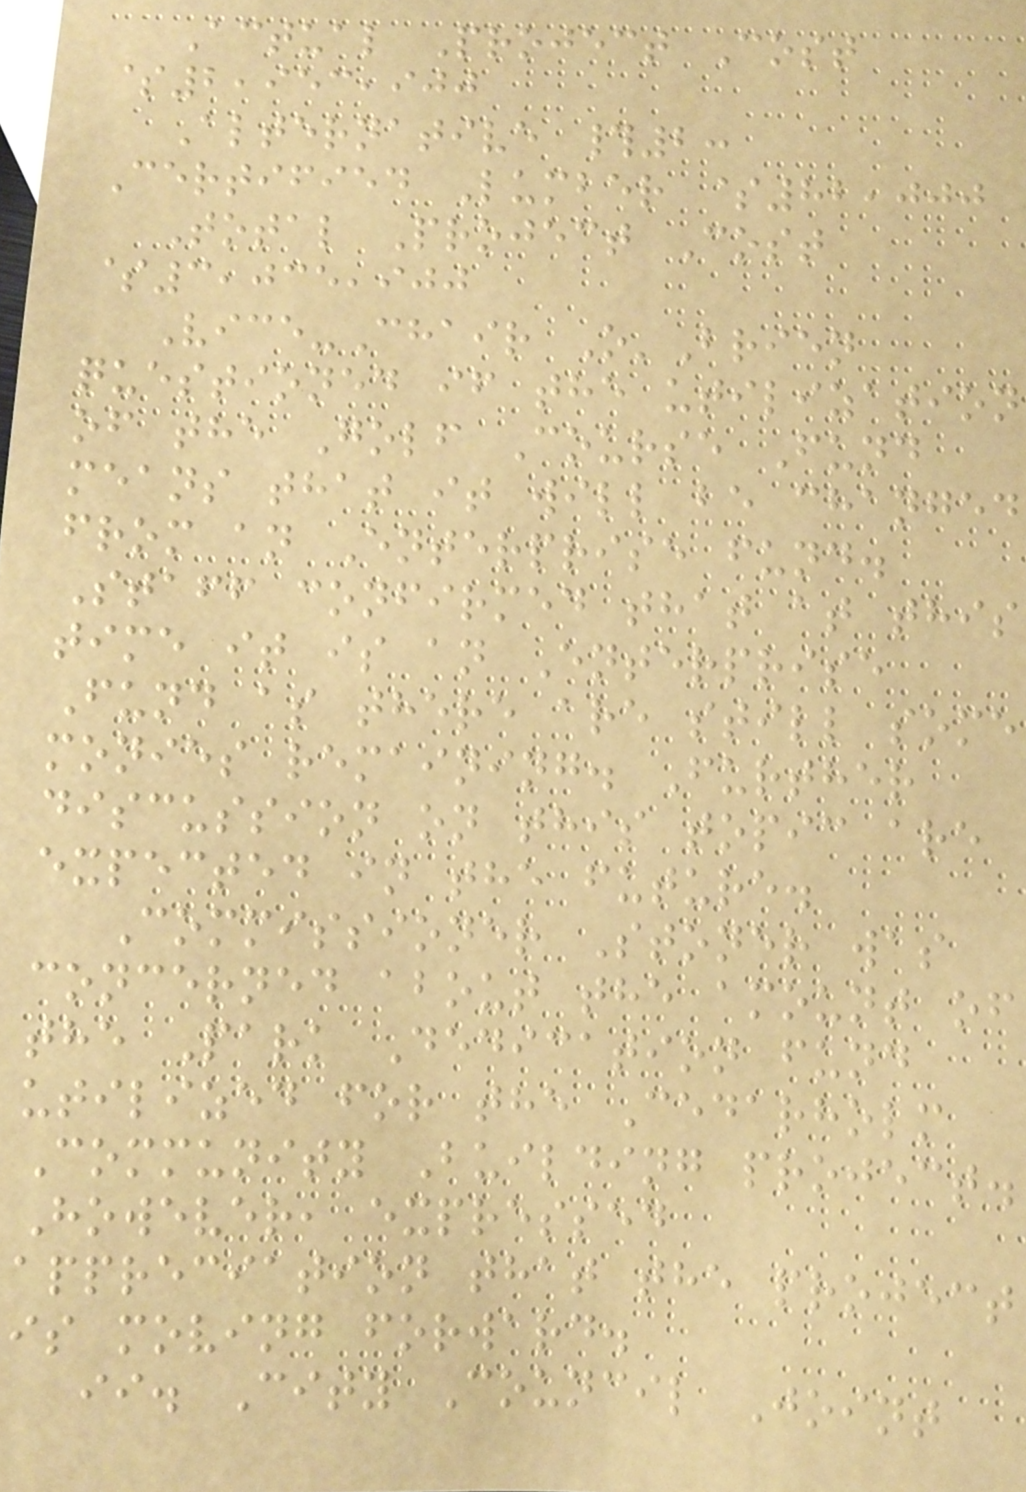Actual Project Cost
$2,953,900
Alternative #2:
Certified Lumber $82,000
Total Project Cost
$3,035,900
Vice-Chair O'Brien
questioned if the utilization
of the Golf Course Fund
means that it will be changed
from an Enterprise fund.
Staff confirmed that at this
time it is an Enterprise
Fund as there are still some
monies remaining. Further
discussion on this topic are
expected in the future.
Commissioner Stoner was
concerned about the amount of
the Park Dedication fund
utilized for the Cedarholm
Community Building project.
However, expressed
appreciation that the project
is moving forward.
ii. City Council Joint
